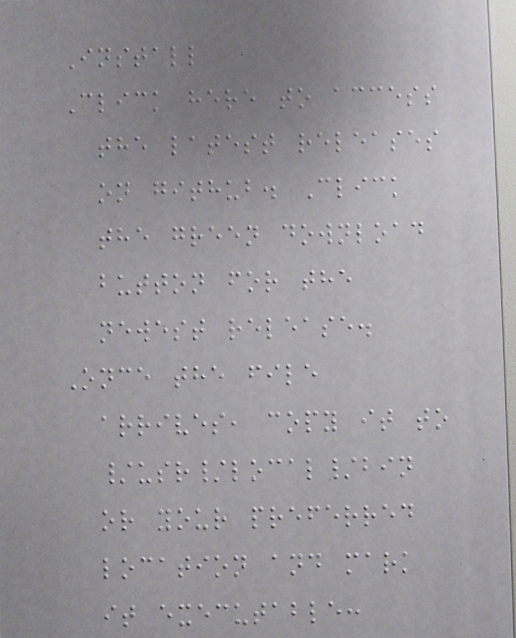Install
Click here to access
the latest releases
on github. Click
the green download
button for the
newest release.
Once the file
arrives, copy it to
/usr/local/bin
or your preferred
location and mark
it executable:
